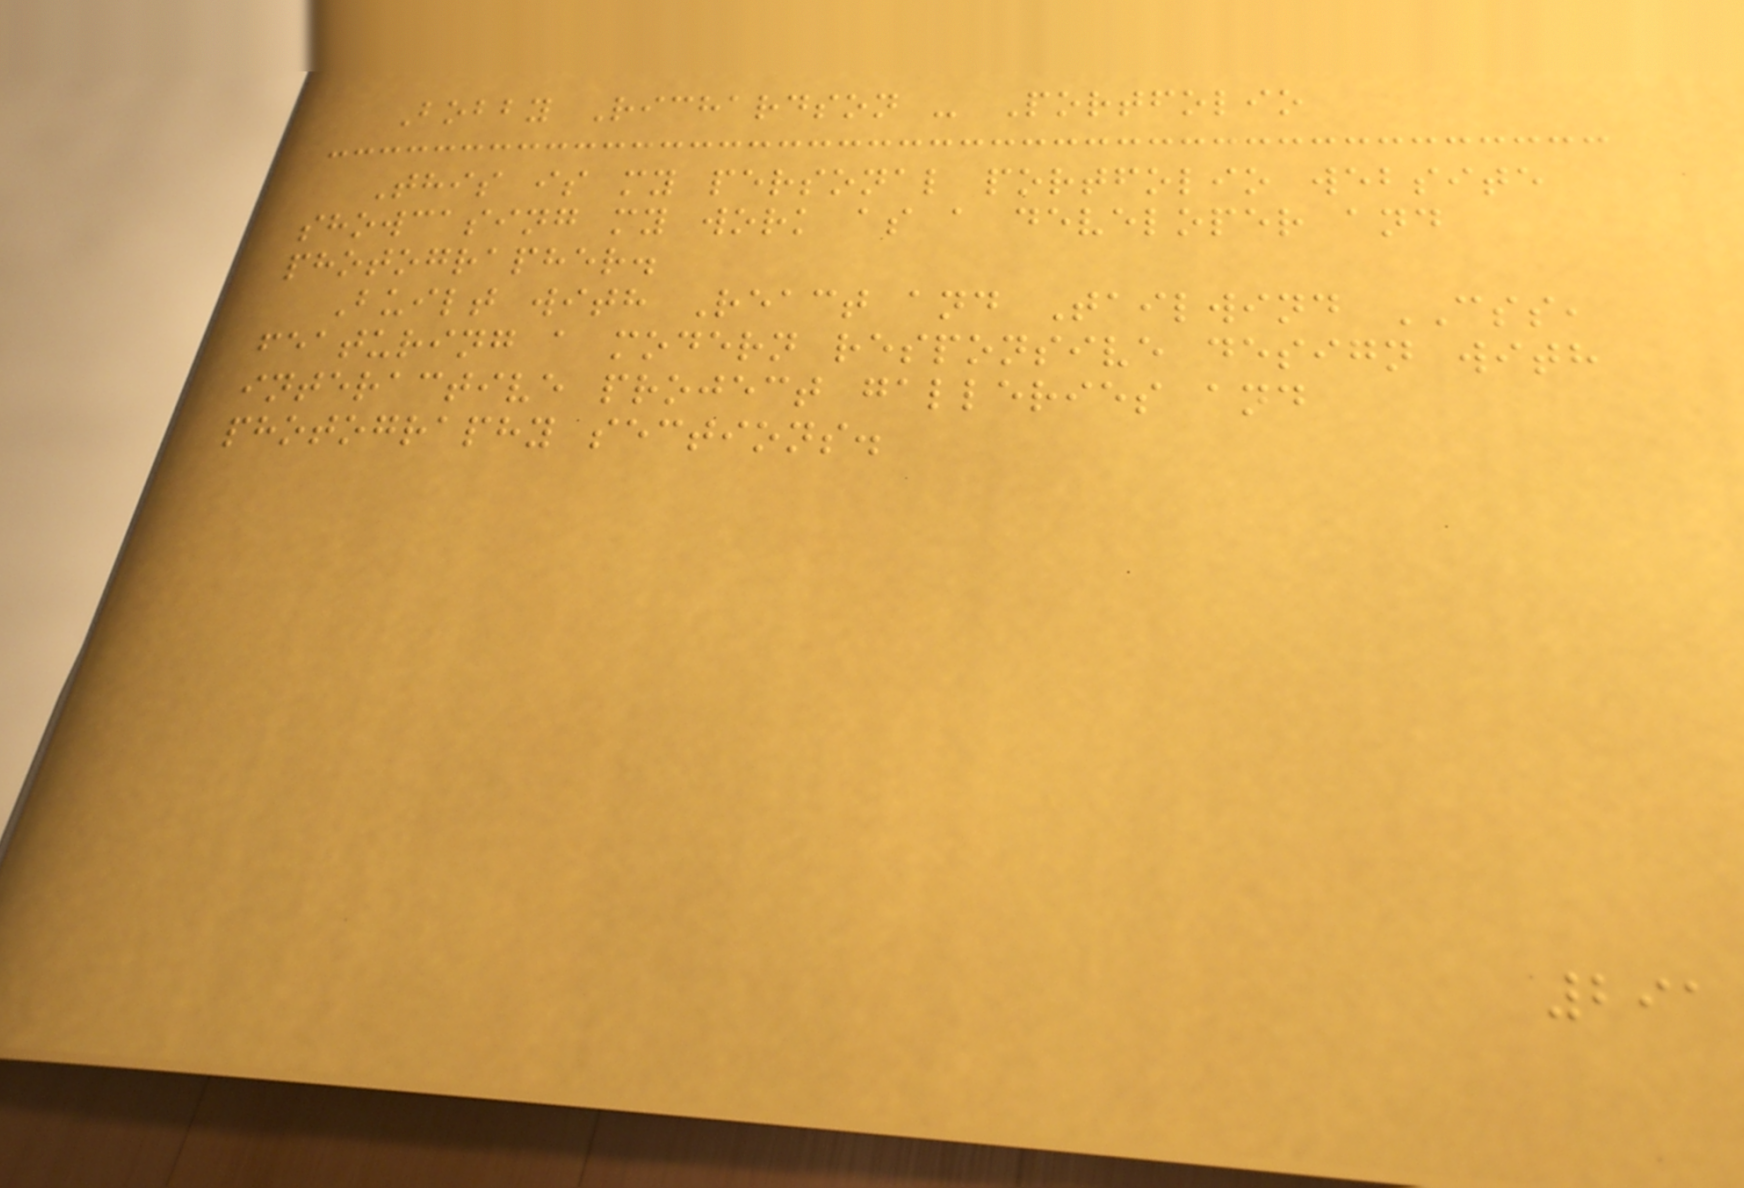Bobby Richardson - Portfolio
This is my personal portfolio website
showcasing my work as a developer and
photographer.
Built with React and Tailwind CSS,
featuring a modern responsive design with
interactive project galleries and
photography sections.
291
